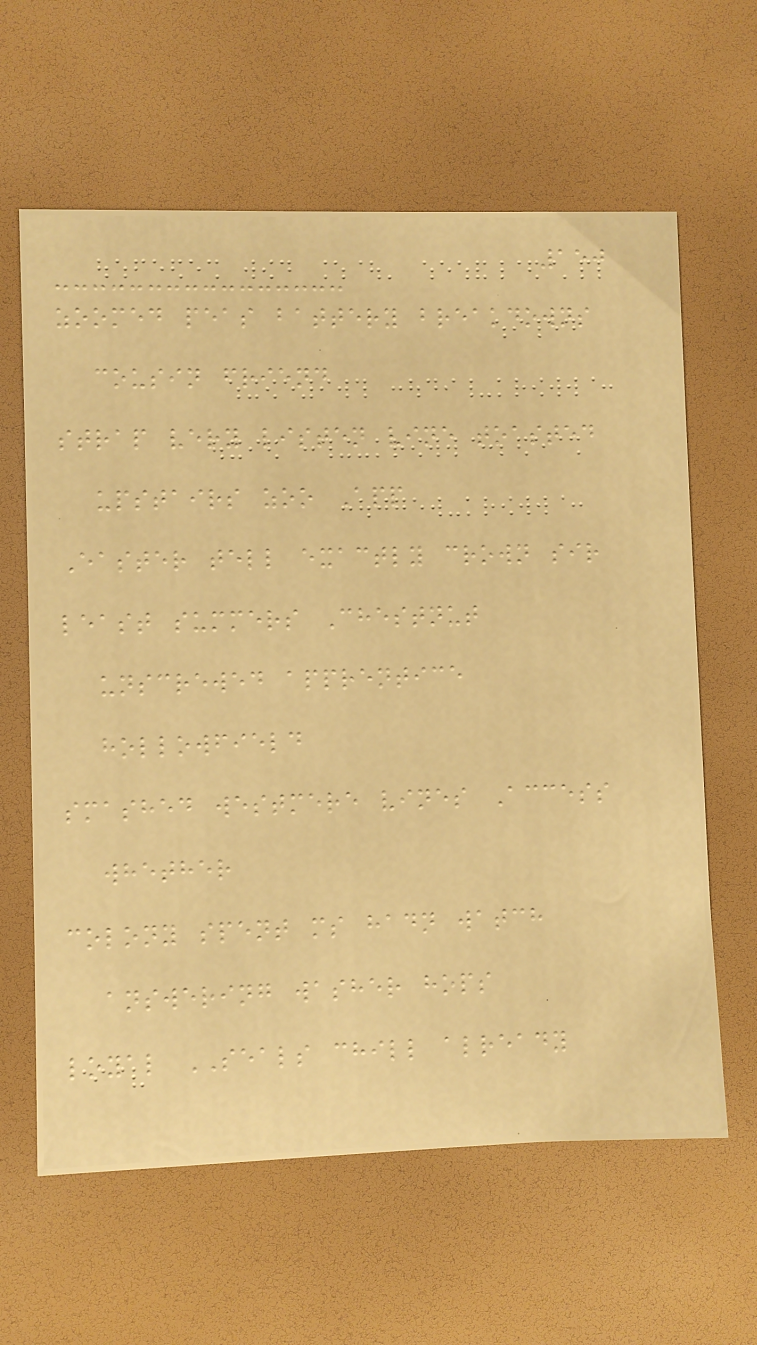150
zoomed peas battery breakdowns
cousin friend
strap very listen vine toasted
upstairs zoo App
Easter tell exactly crown sir
least summers Chestnut
unscrewed apprentice
hollowfield
smashed westmere vines Access
whether
colony spent ms hadn watch
answering washer hops
loyal SEALS chill already
